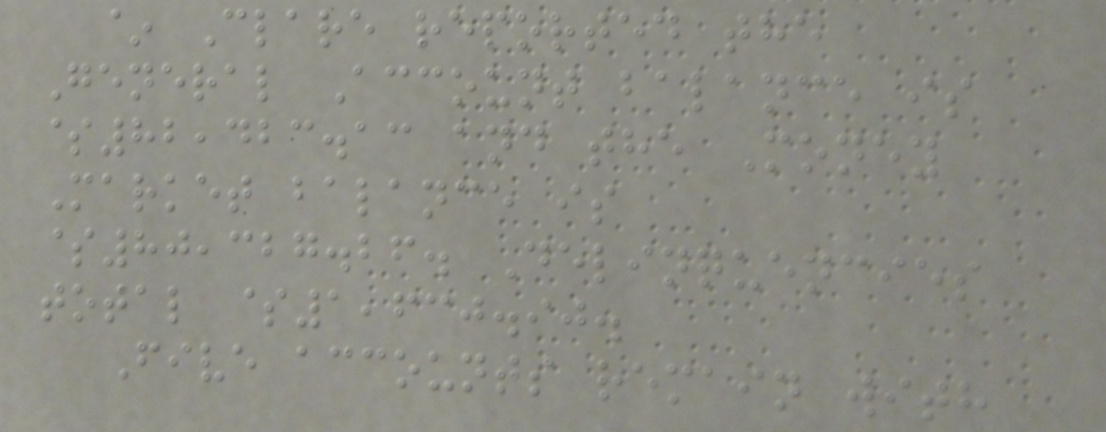~ Clare reported the
General Account balance is
$82,423.13 and the Money
Market balance is
$80,327.26. Delinquencies
total $1,630.90.
Five accounts remain with
